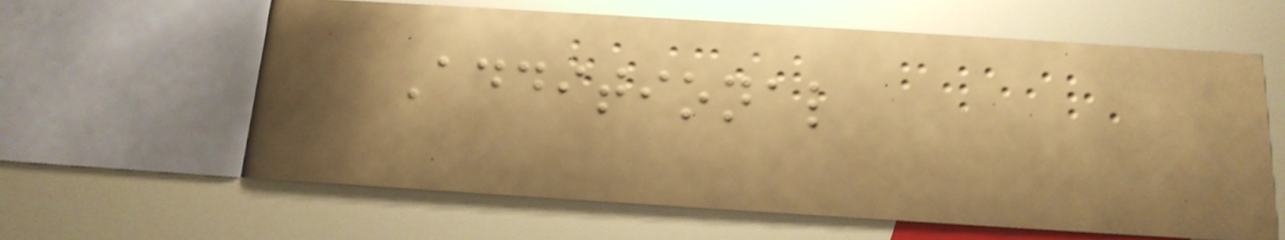Additional
